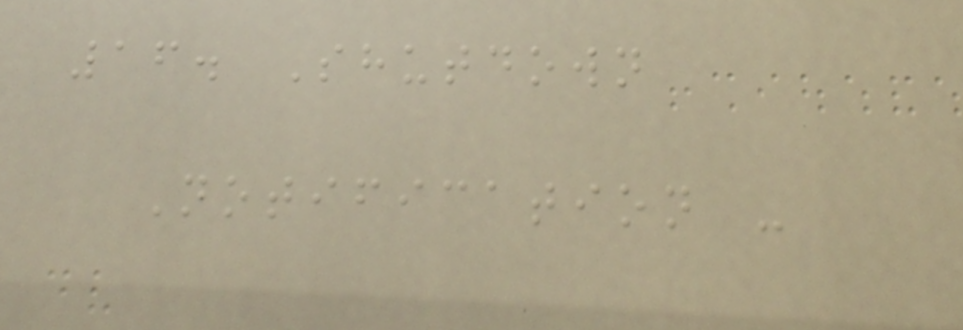16. Shutdown
Notification -
